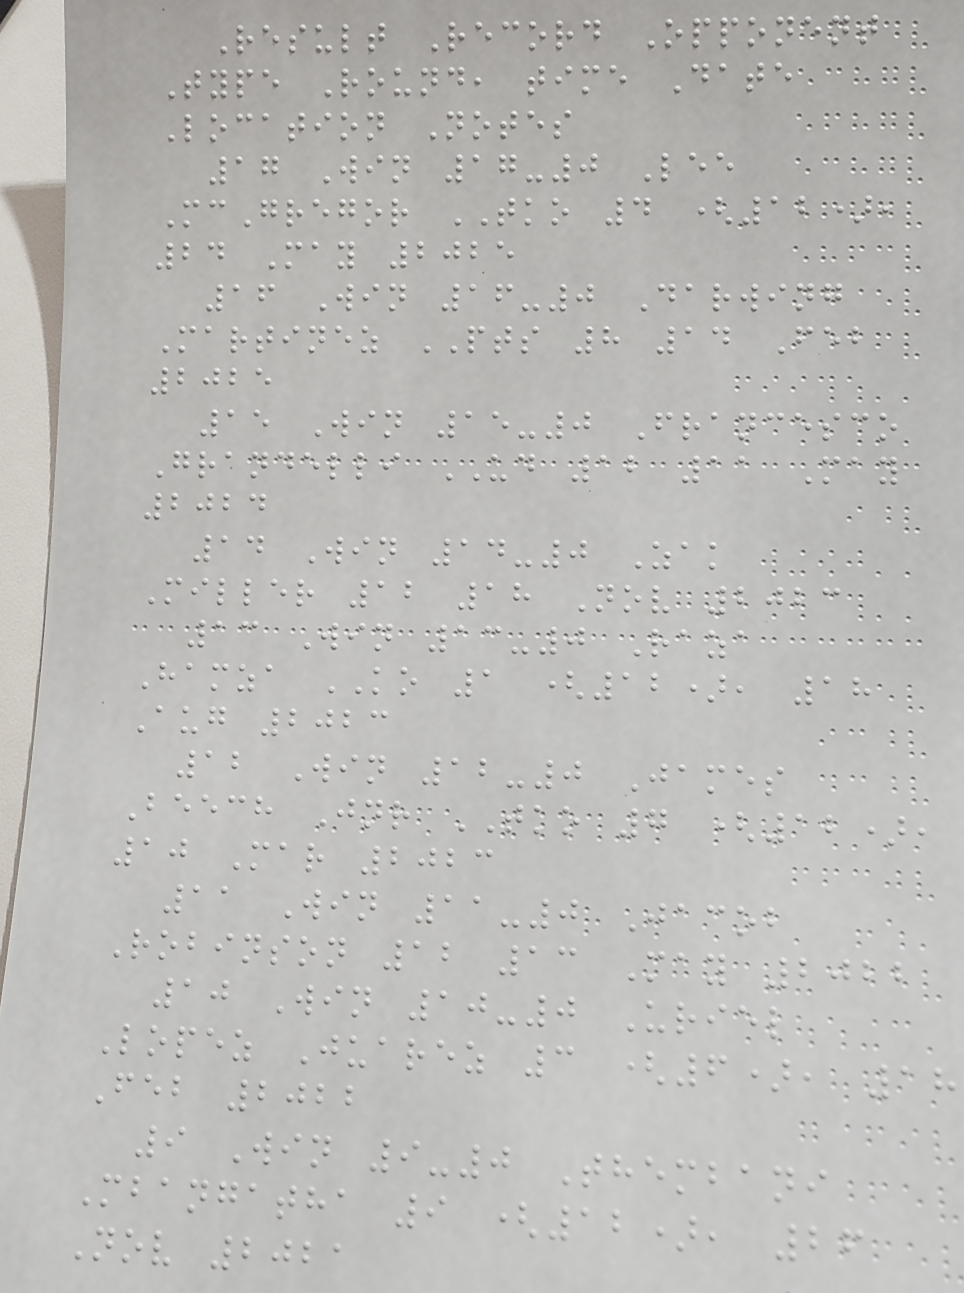Result Record Opponent
Type Round, time Date
Location Notes
17 Win 17-0 Lee
McGregor TKO 4 (12),
24 May 2025
16 Win 16-0 Darwing
Martinez PTS 8 14 Feb
2025
15 Win 15-0 Francesco
Grandelli UD 12 11 May
2024
14 Win 14-0 Zak
Miller 12 18 Nov 2023
13 Win 13-0 Raza
Hamza KO 1 (12), 18
Aug 2023
12 Win 12-0 James
Beech Jnr TKO 7 (12),
10 Mar 2023
11 Win 11-0 Jacob
Robinson 12 13 May 2022
10 Win 10-0 Uriel
Lopez Juarez 3 (6), 18
Feb 2022
9 Win 9-0 Thembani
Mbangatha 9 (12), 26
Nov 2021
